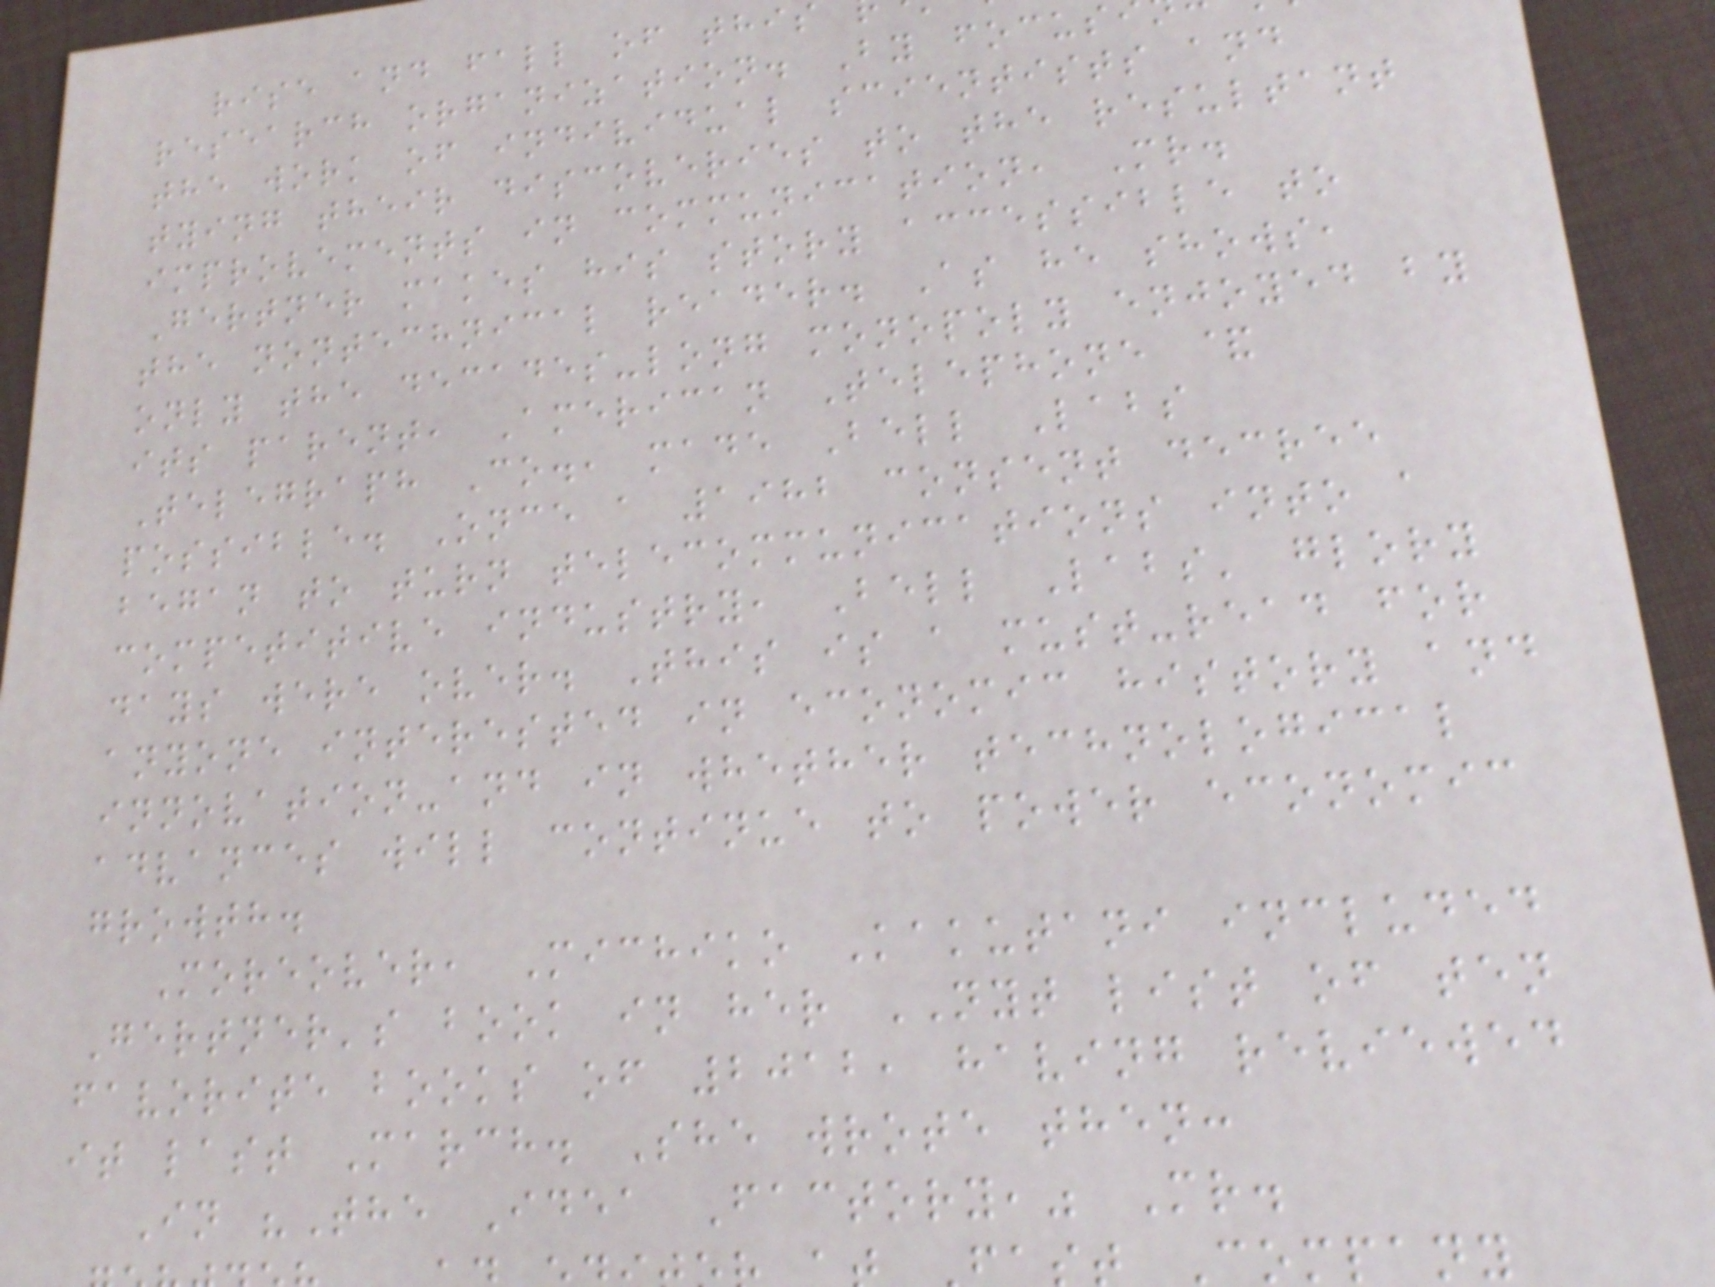rise and fall of this
research organization. By focus
the work of individual scientists and
tying their discoveries to the resultant
improvements in communication, Mr.
Gertner makes his story accessible to
the nontechnical reader. As he shows,
only the decades-long monopoly enjoyed by
its parent, American Telephone &
Telegraph Co., made Bell Labs
possible. Once a 1982 consent decree
began to turn telecommunications into a
competitive industry, Bell Labs' glory
days were over. This is a must-read for
anyone interested in economic history and
innovation-and in whether technological
advances will continue to power economic
growth.
Moreover, Michiko Kakutani included
Gertner's book in her NYT list of ten
favorite books of 2012, having reviewed
it last March. She wrote then:
In "The Idea Factory," Mr.
